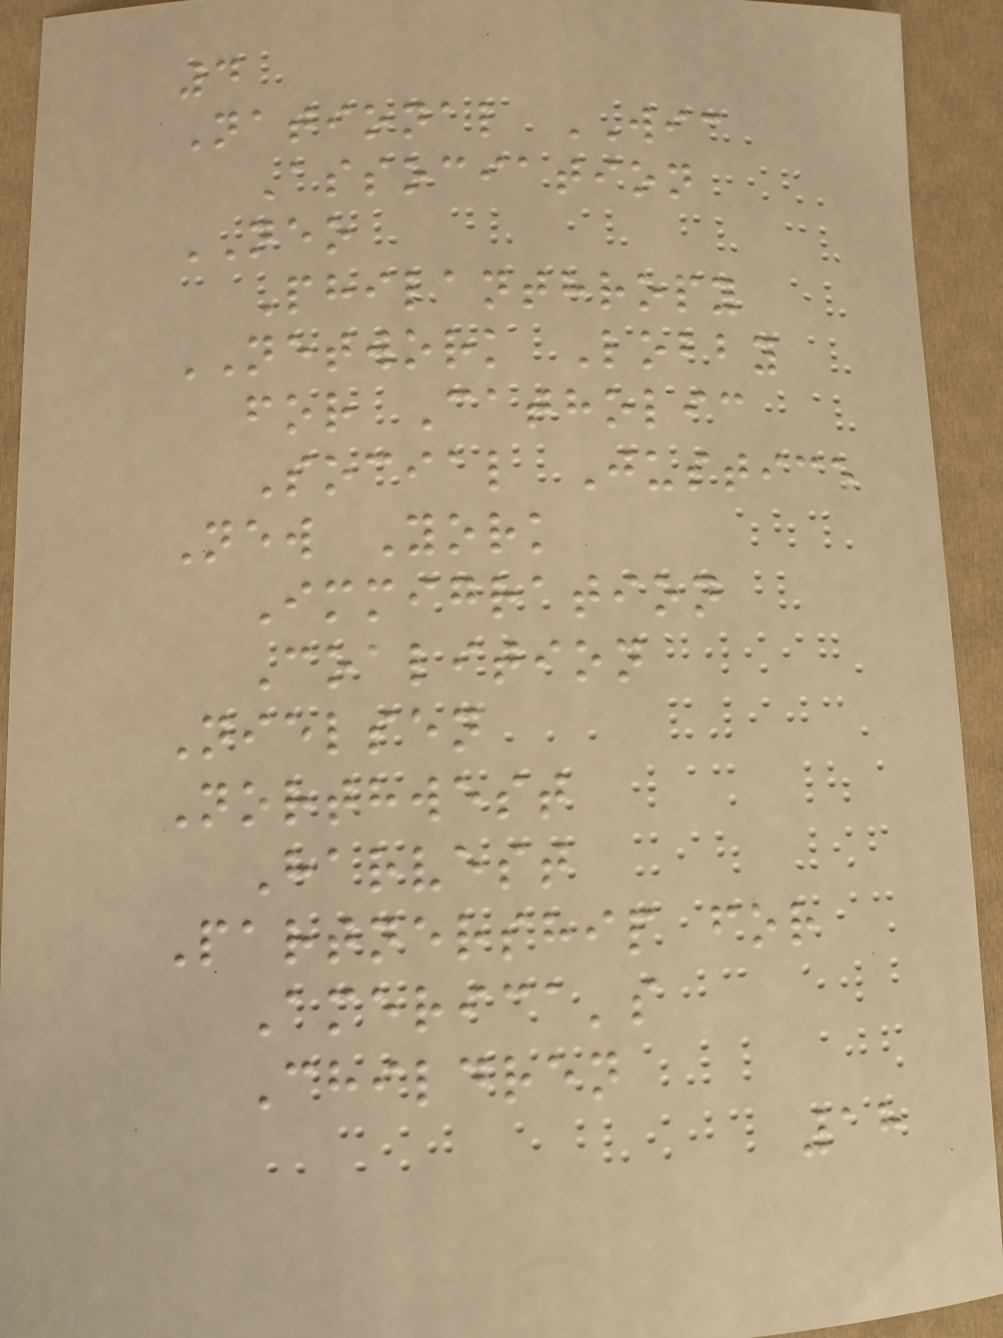4
National WIC
Association
NEO
Philanthropy
NETWORK Lobby
for Catholic
Social Justice
New York
Immigration
Coalition
Nielsen
Northwest
Harvest
Partnership for
America's
Children
18
